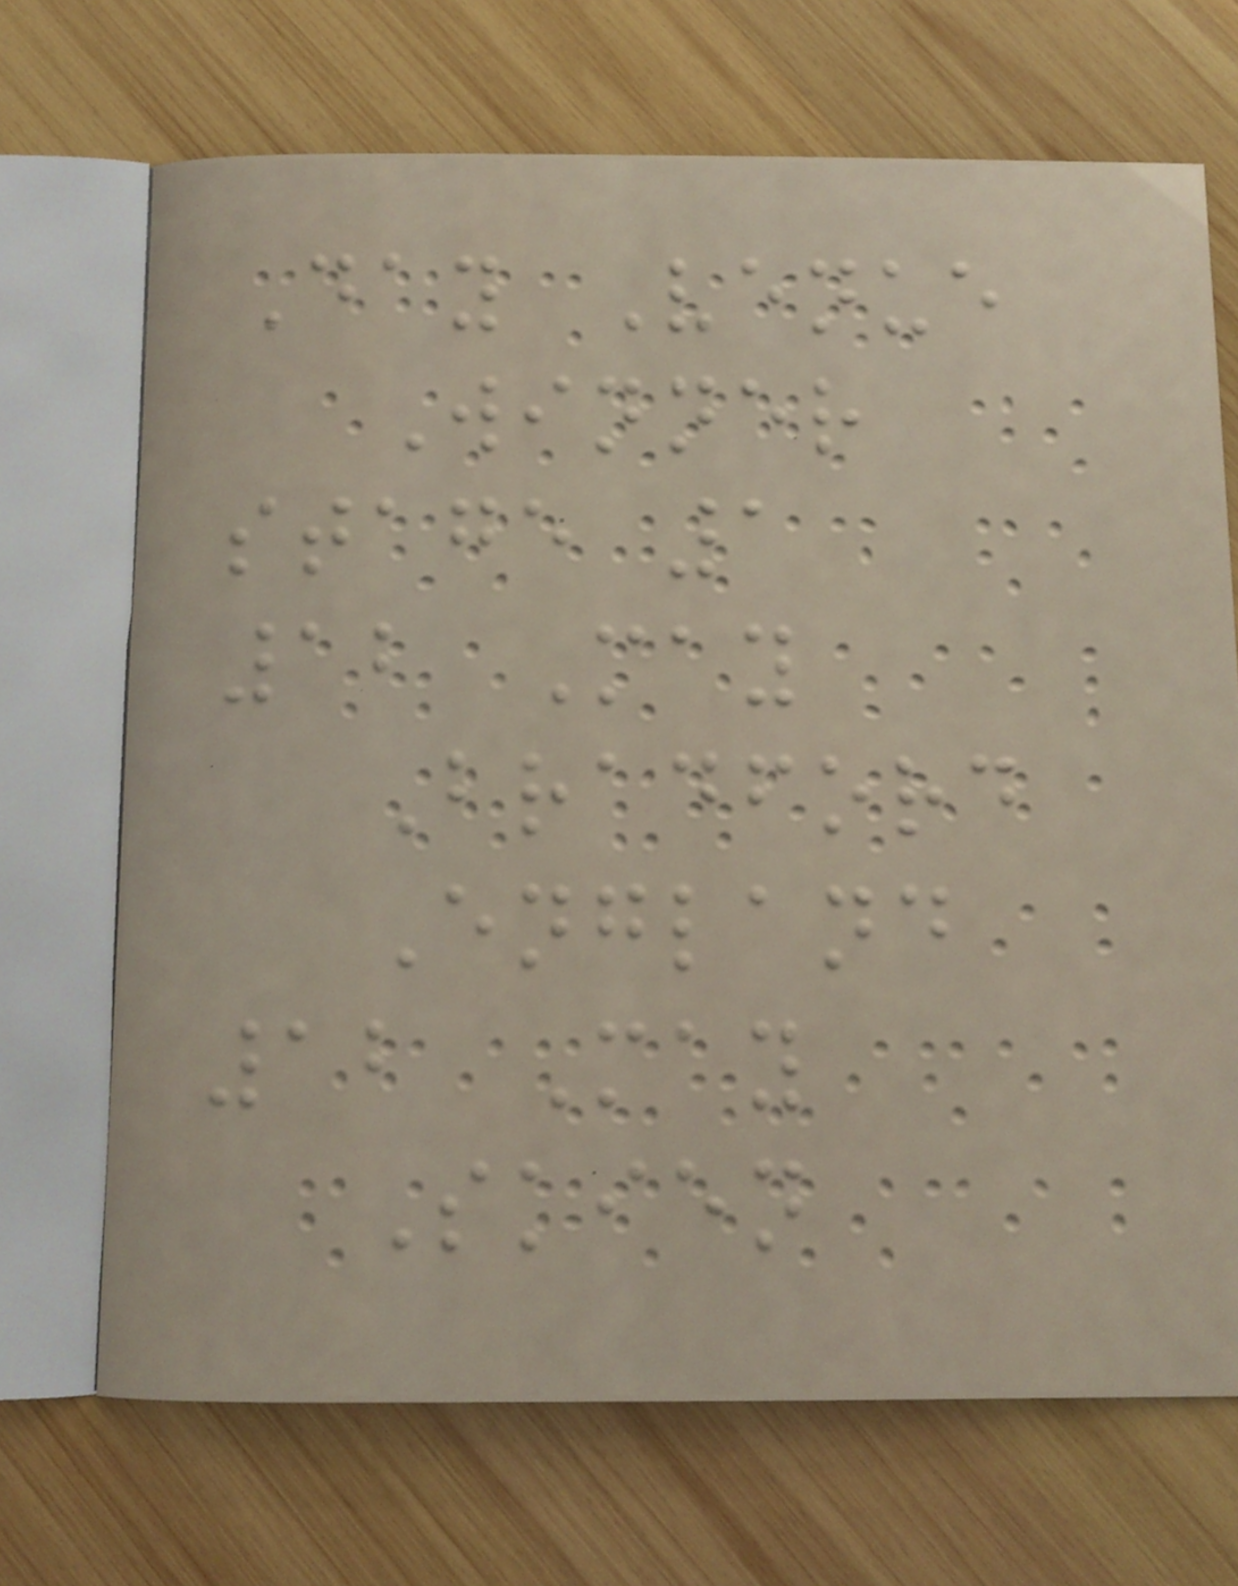Day Venue
Winner
stage 1
12 May
Bradford
England
12 May
Skien
